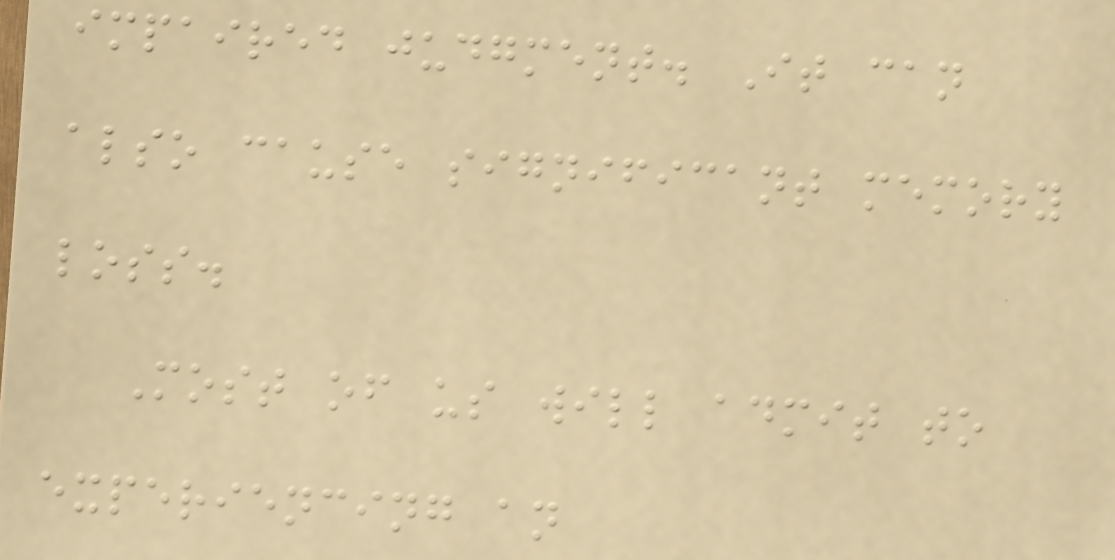impaired judgment. It can
also cause significant memory
loss.
Most of us will admit to
experiencing an
